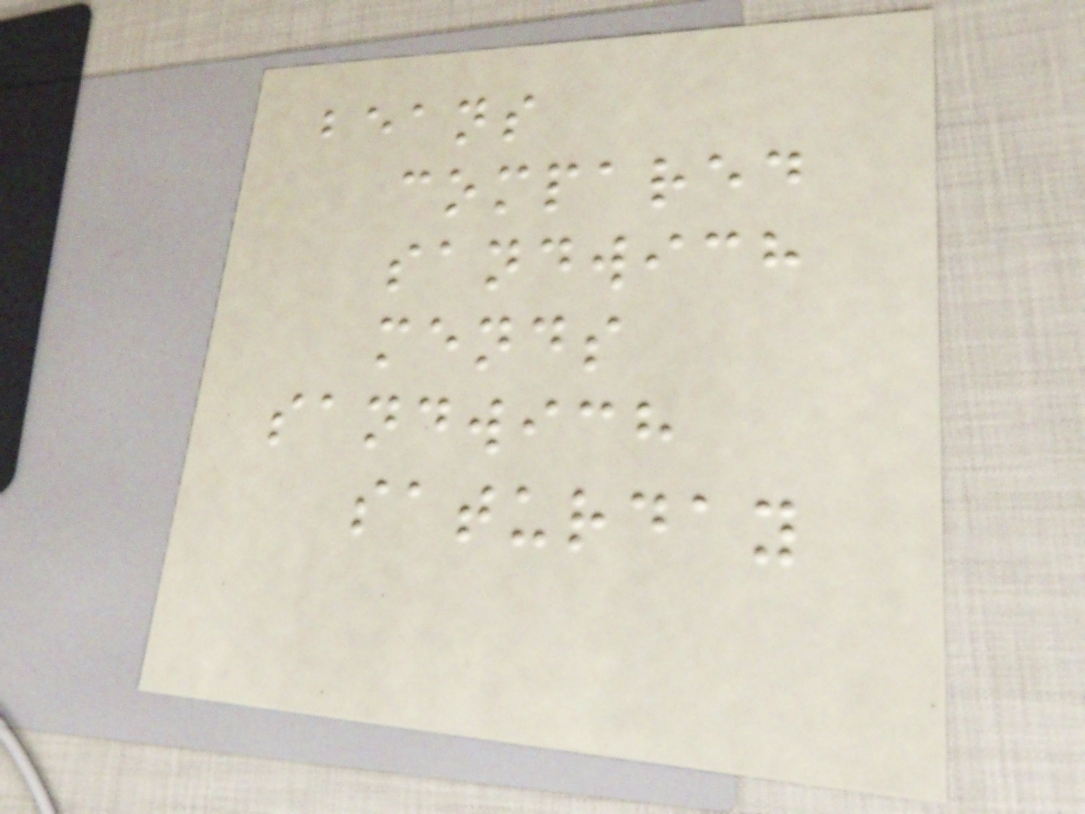beans
compared
sandwich
mends
sandwich
saturday
